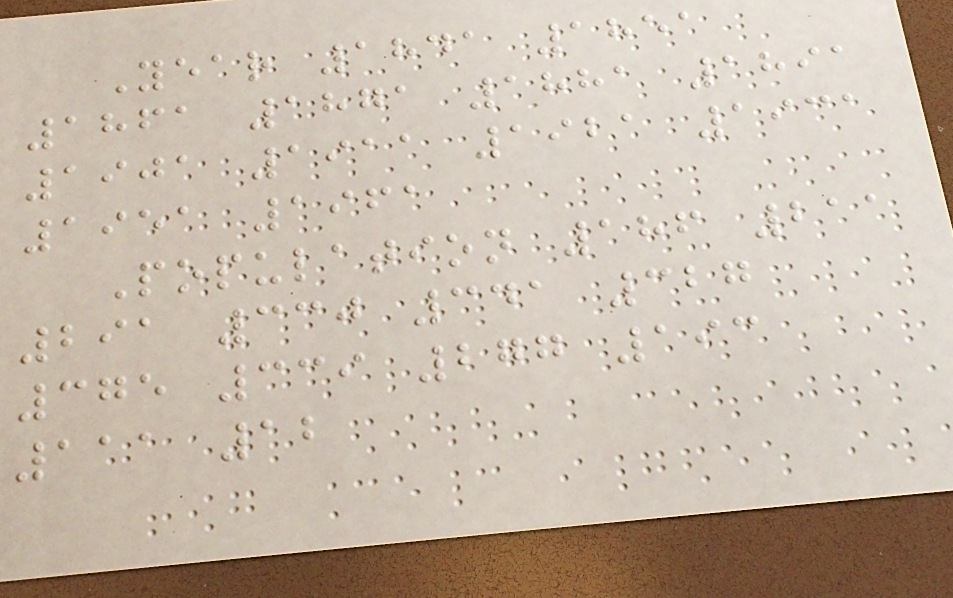Year 1841 1851
1861 1871 1881 1891
1901 1911 1921 1931
1951 1961
Population 186 211
291 330 341 327
375 339 277 193
111 12
